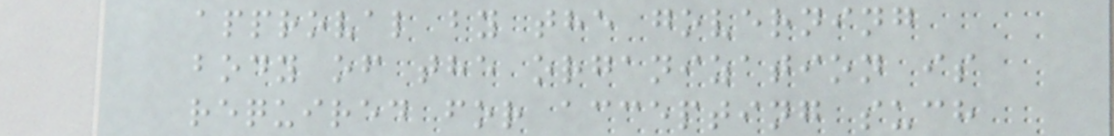approval by the governing
body of the organization is
required for accepting such
